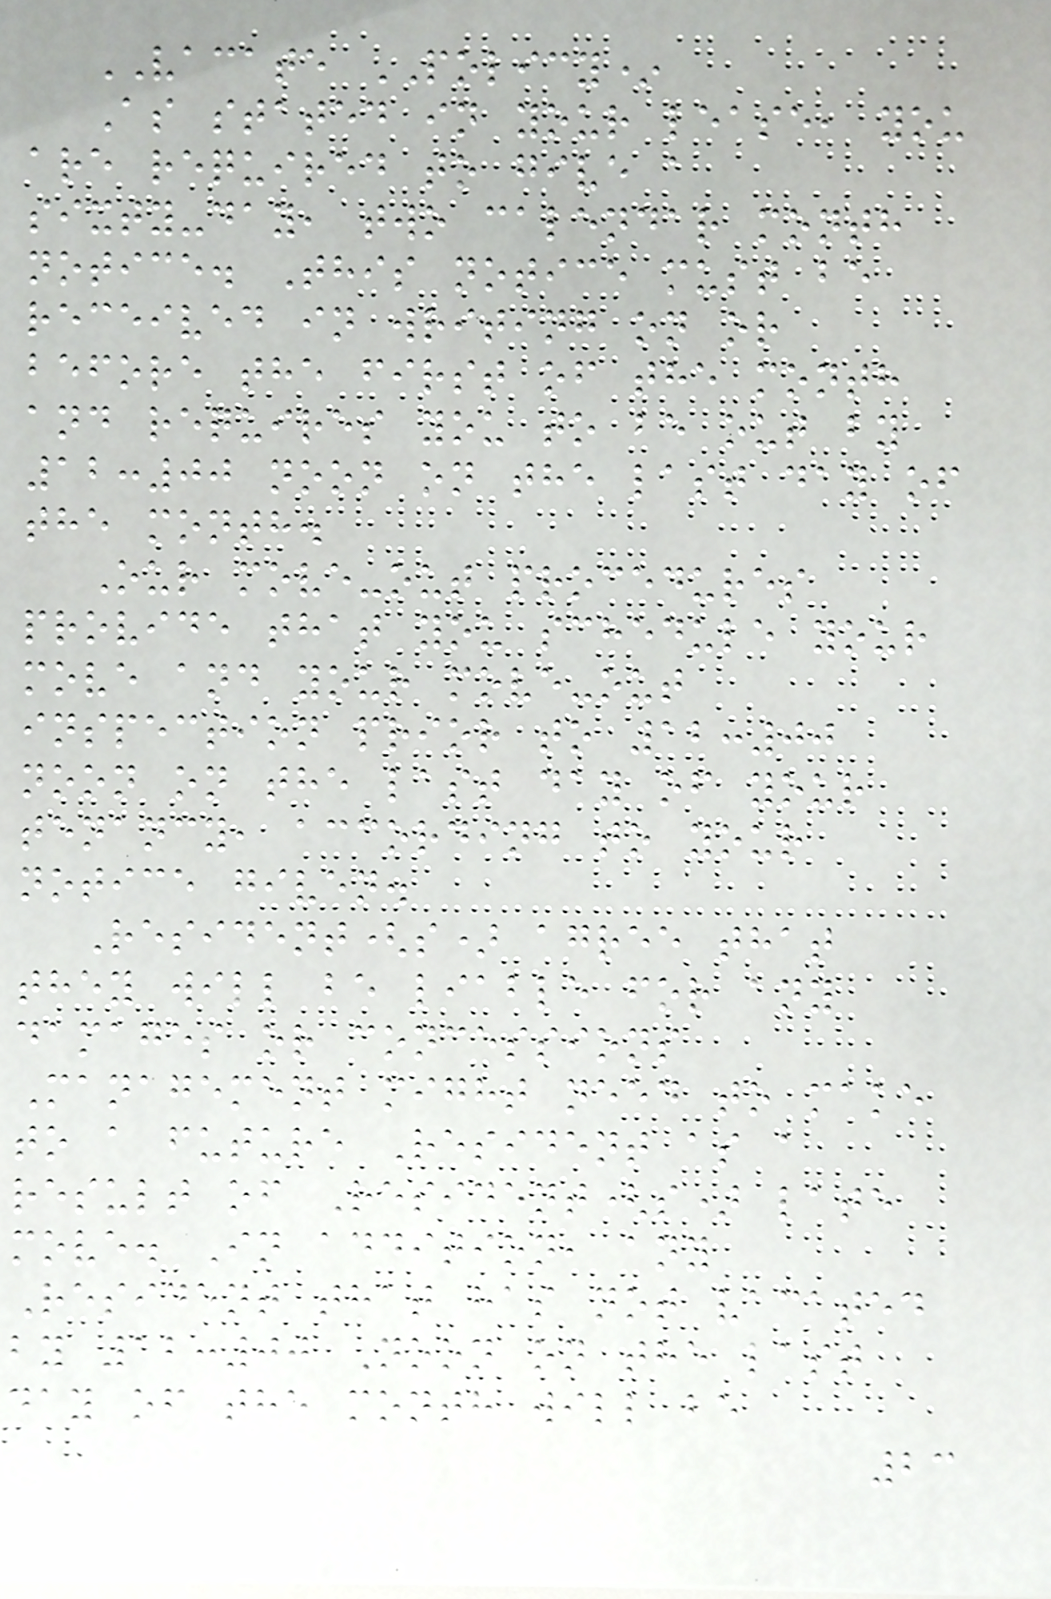VACATE POLICY*
As stated in your lease, you
are required to give a
sixty-day, two calendar month
notice. This notice must be
received in writing on or
before the first of the month
and requires you to be out by
12:00 noon on the last day of
the month.
Our move-out procedures
provide that you schedule your
move and your move-out
inspection prior to 12:00
noon on the last day of your
tenancy, according to your
notice given.
Resident(s) agree that
they will be liable for any
damages or concessions
Management might need to make
to a future Resident as a
result of Resident(s) late
move. In addition, any
Resident that has not vacated
by 12:00 Noon on the last
day of the month will be
23
